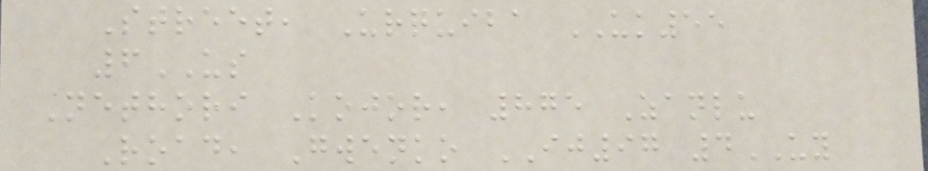Street, Urquiba UK55
6US
Nethori Kojor, 875 Zanlu
Road, Gwenko IJ97 4UY
